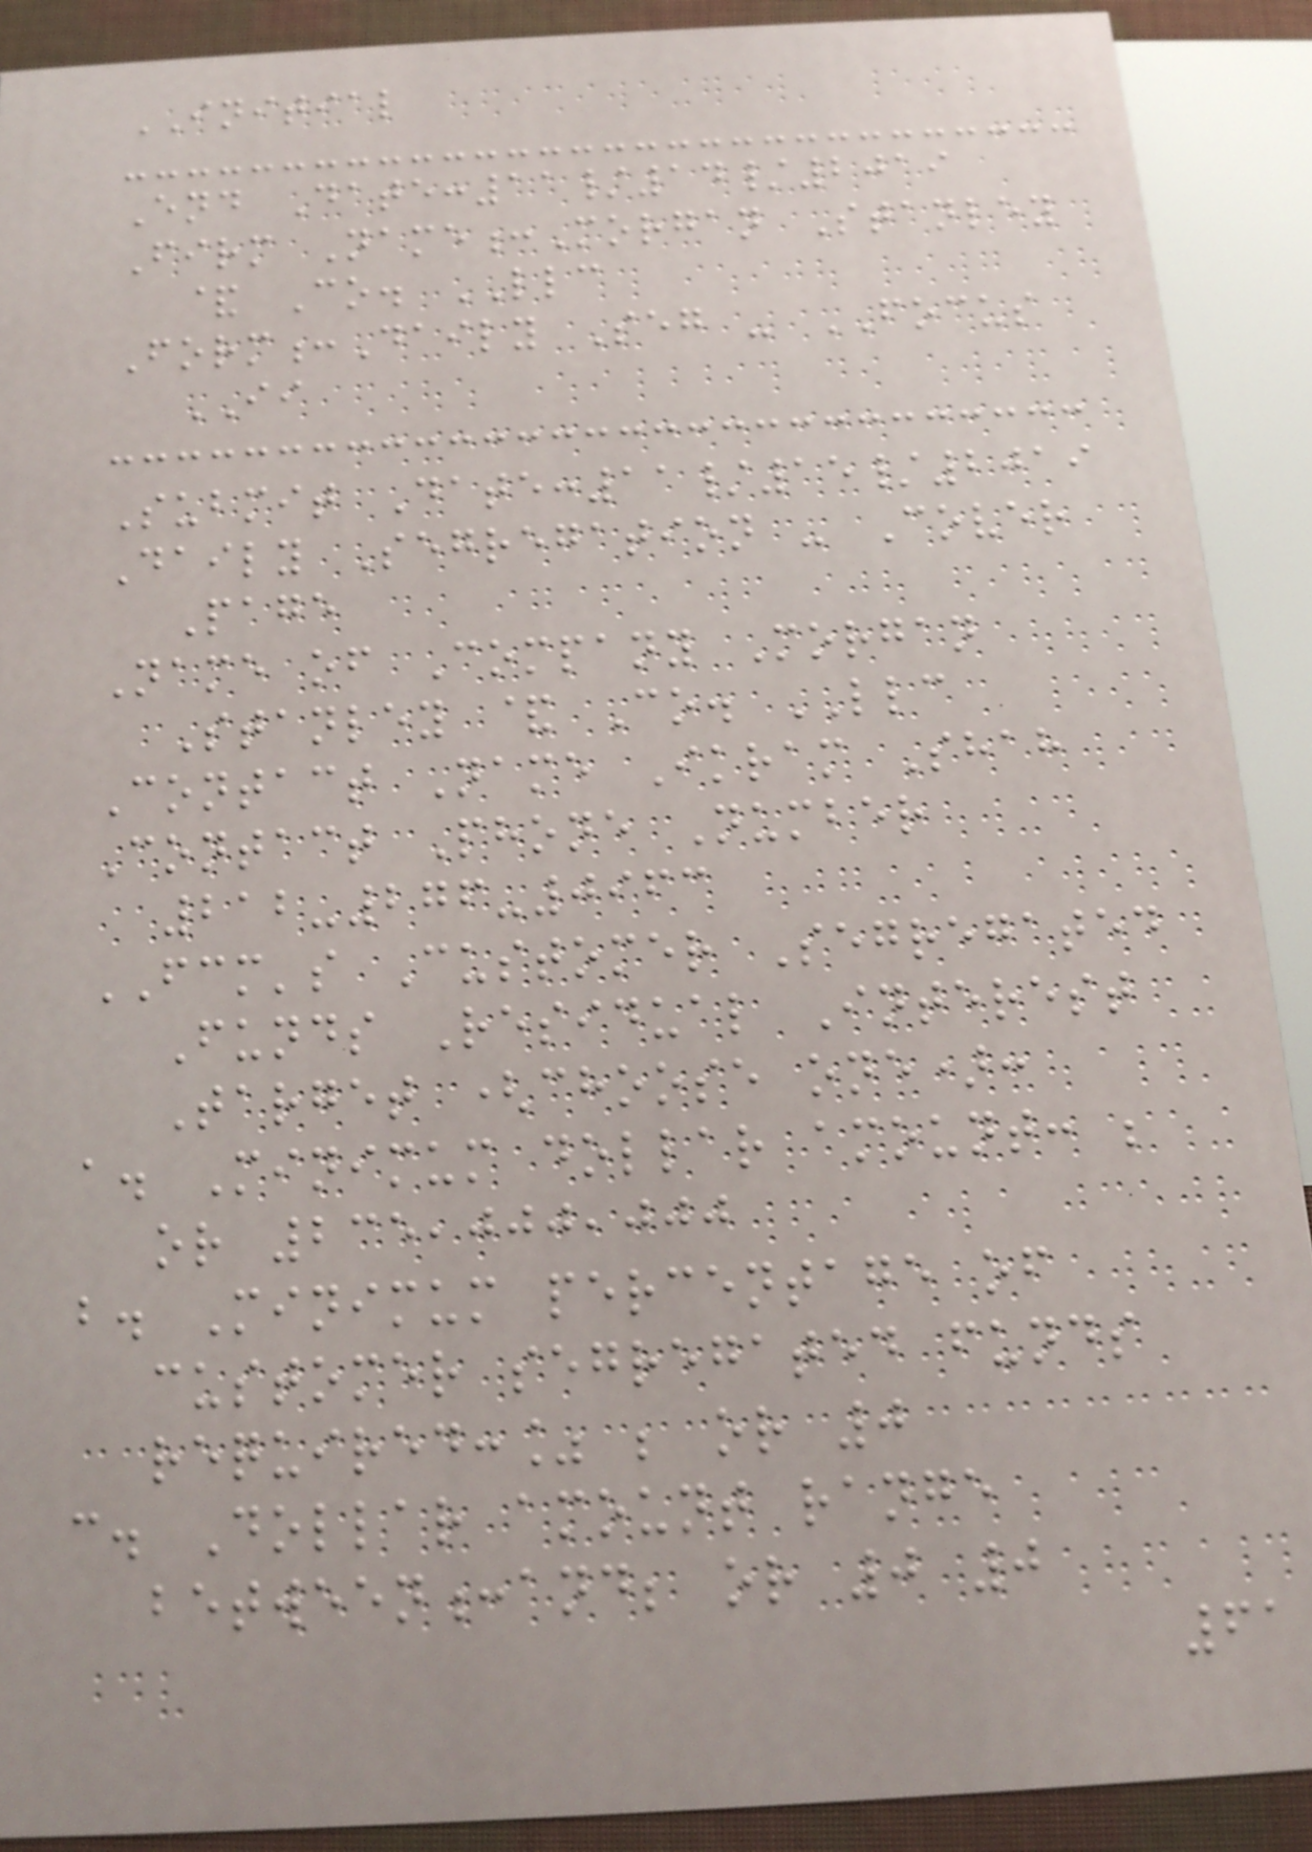INITIAL
End Date:11/14/2019
Firm Name:Morgan Stanley
& Co. LLC
Form:Daily Seg - FOCUS
II
Submit Date:11/15/2019
Daily Segregation - Cover
Page
Name of Company Morgan
Stanley & Co. LLC
Contact Name Ikram Shah
Contact Phone Number
212-276-0963
FCM's Customer Segregated
Funds Residual Interest
Target (choose one):
a. Minimum dollar amount: ;
or 235,000,000
b. Minimum percentage of
customer segregated funds
required:% ; or 0
c. Dollar amount range
between:and; or 0 0
61
